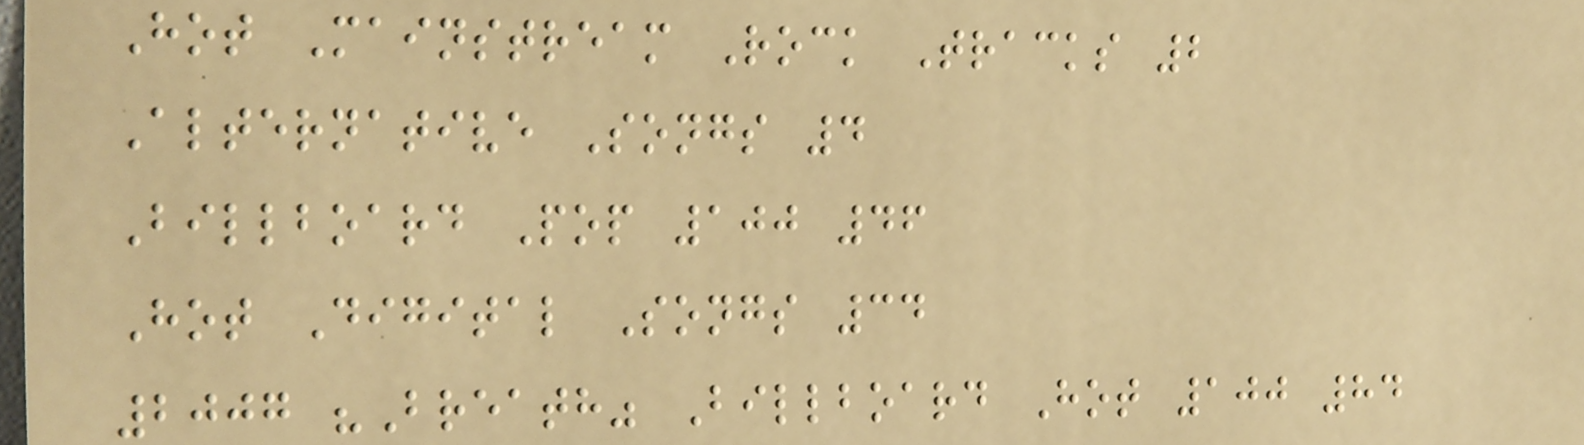Hot Mainstream Rock Tracks 2
Alternative Songs 4
Billboard Pop 100 46
Hot Digital Songs 34
2007 "Breath" Billboard Hot 100 84
